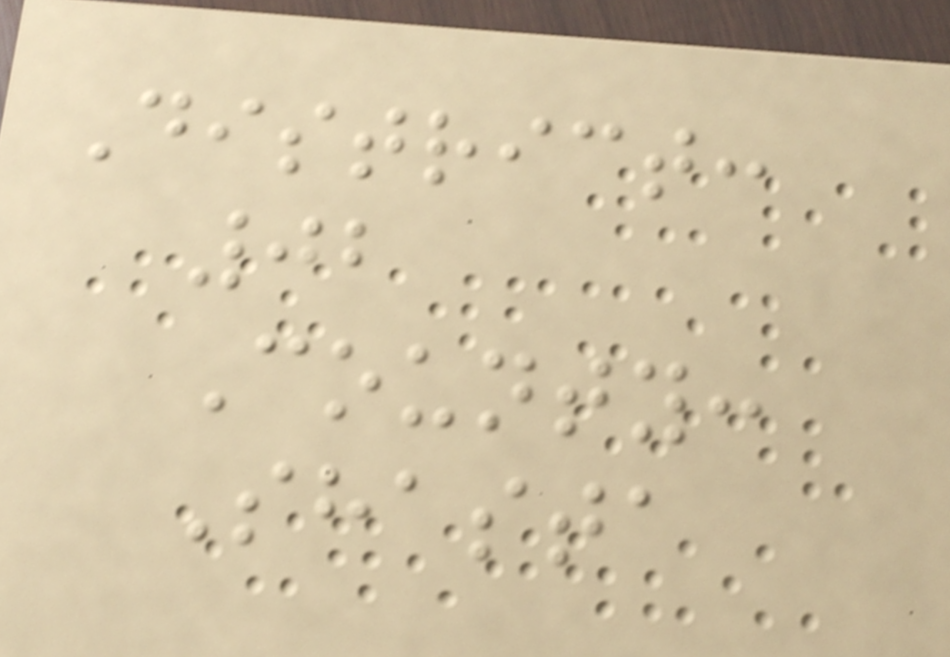District:
02
County:
Shasta
